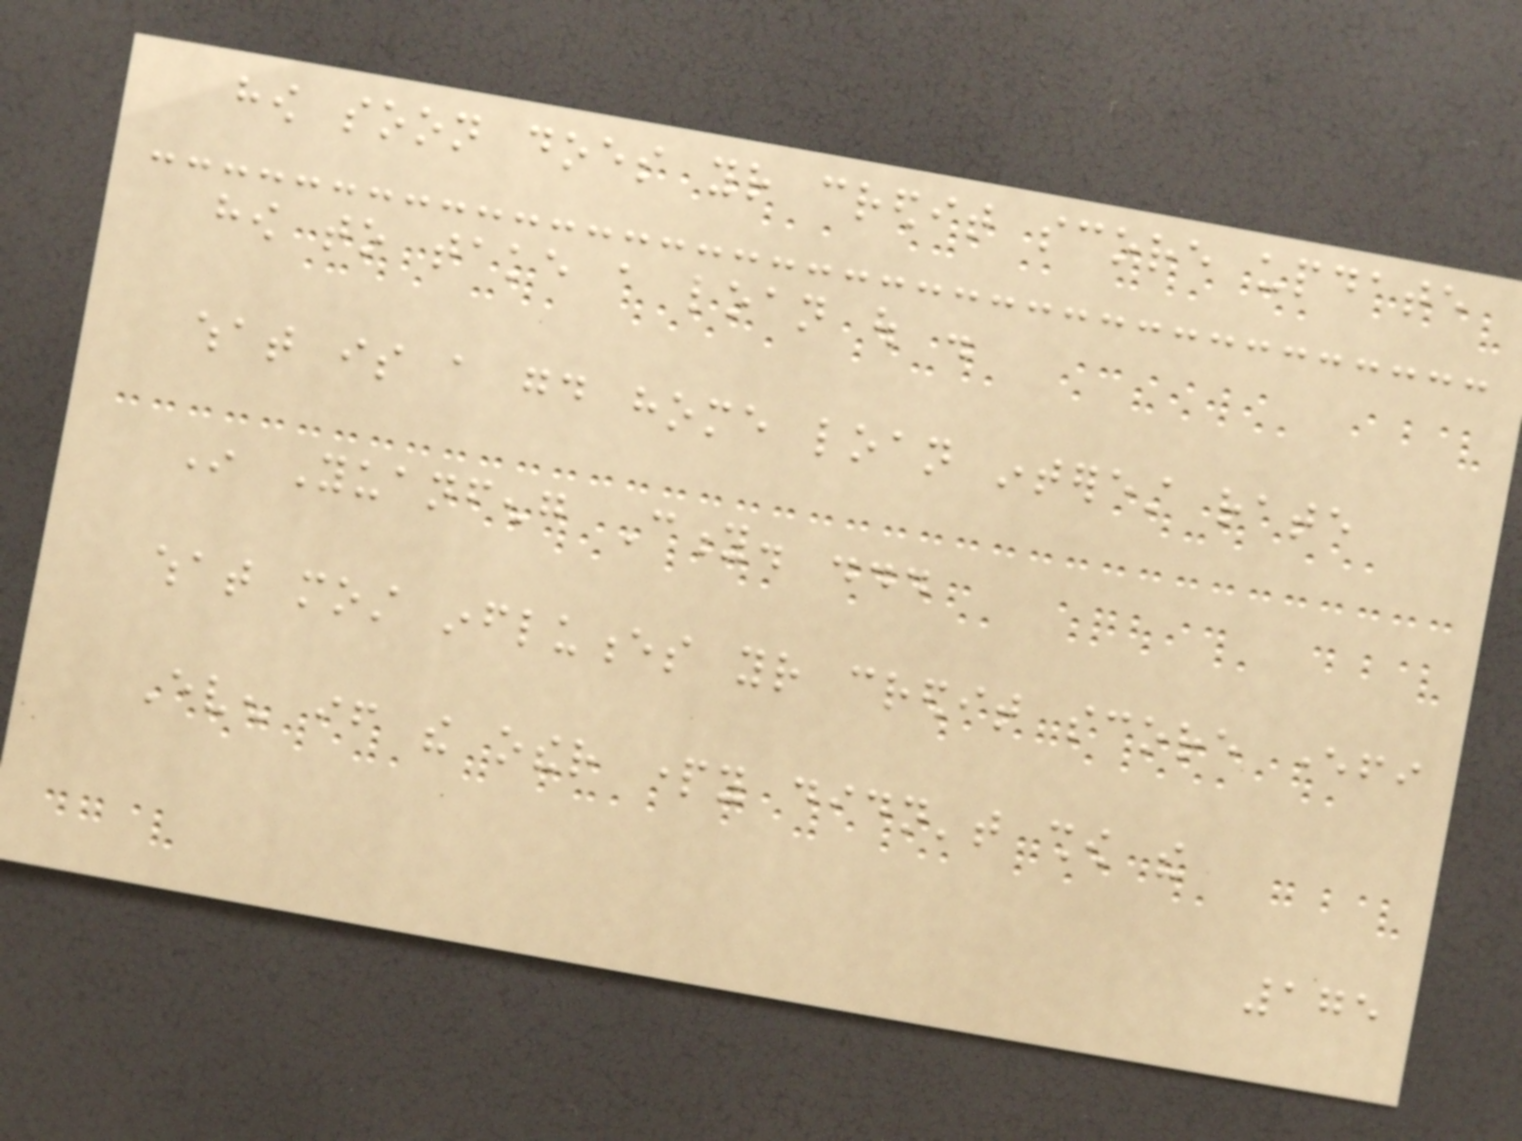how soon does your credit score update
how to take a loan out .
what is a good home loan interest rate
In Yuanfeng City. ...
what most influences your credit score everfi
Even if the other party didn't show the
175
